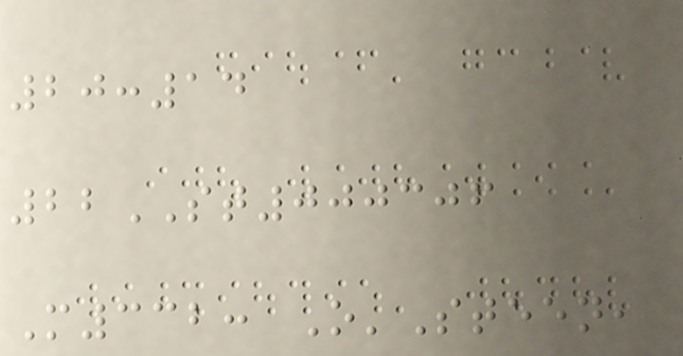20:14
22ST000306
M332: O'Steen,
